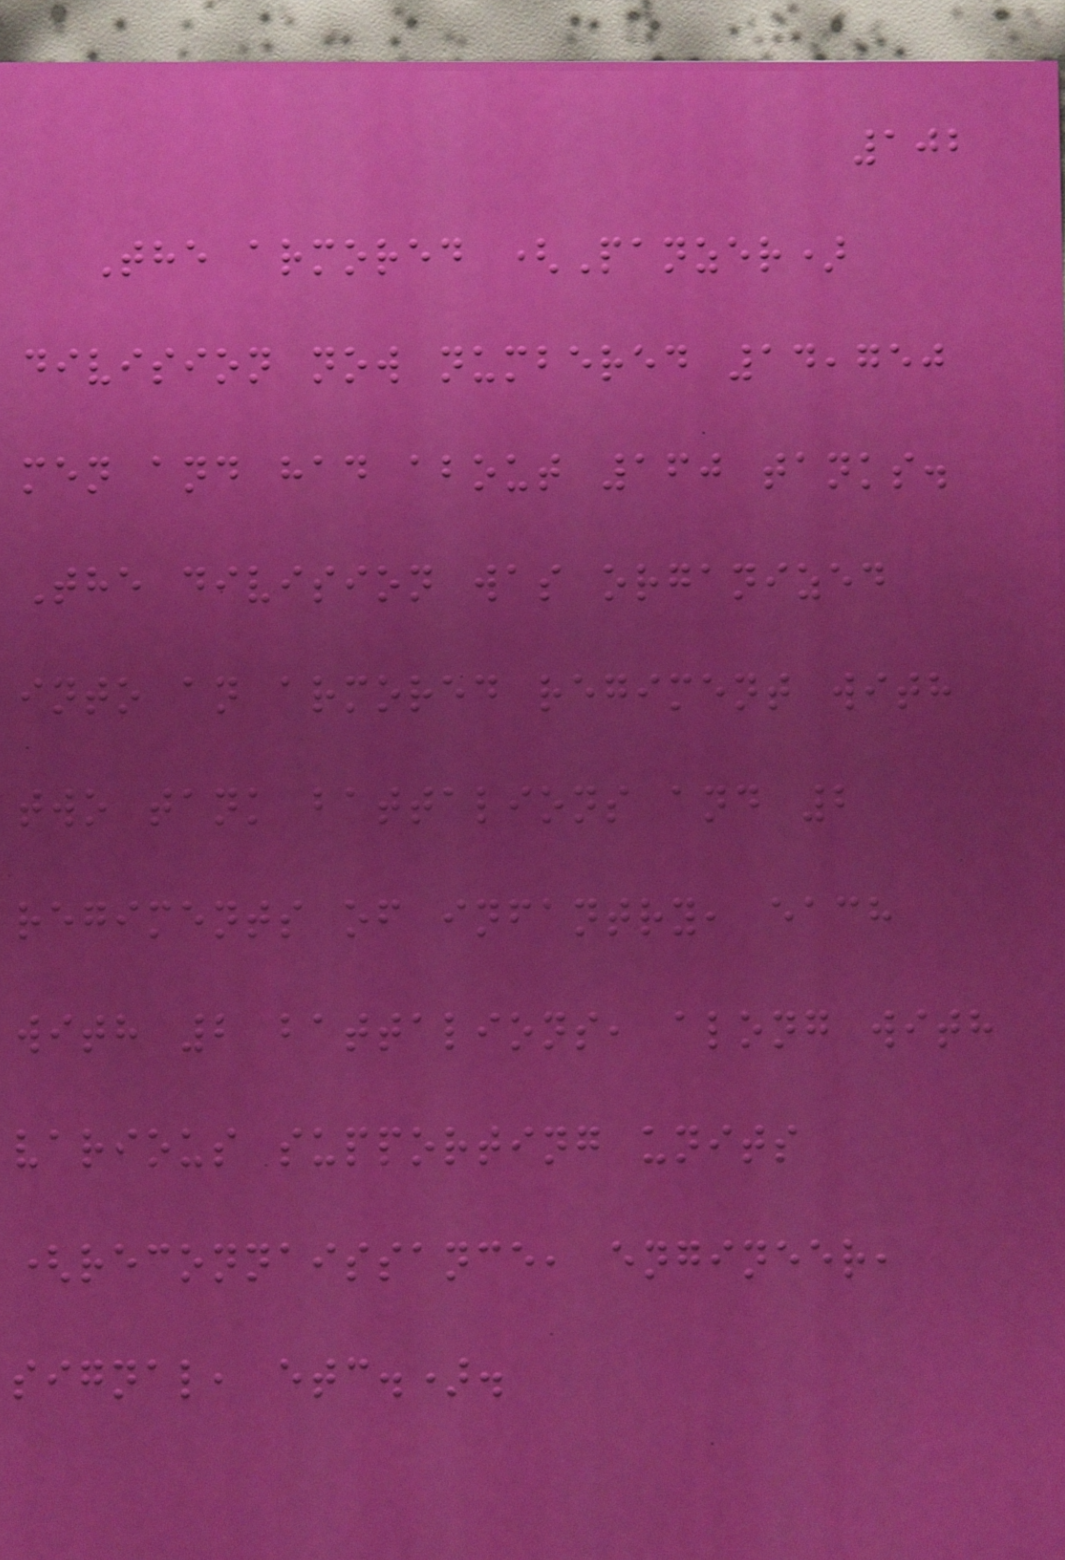102
The armored (Panzer)
division now numbered 14,750
men and had about 160 tanks.
The division was organized
into an armored regiment with
two tank battalions and 2
regiments of infantry, each
with 2 battalions, along with
various supporting units
(reconnaissance, engineer,
signal, etc.).
